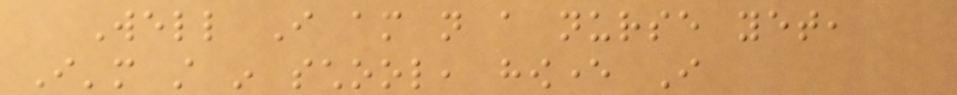Well I am not a nurse yet,
I'm still in school, however I
